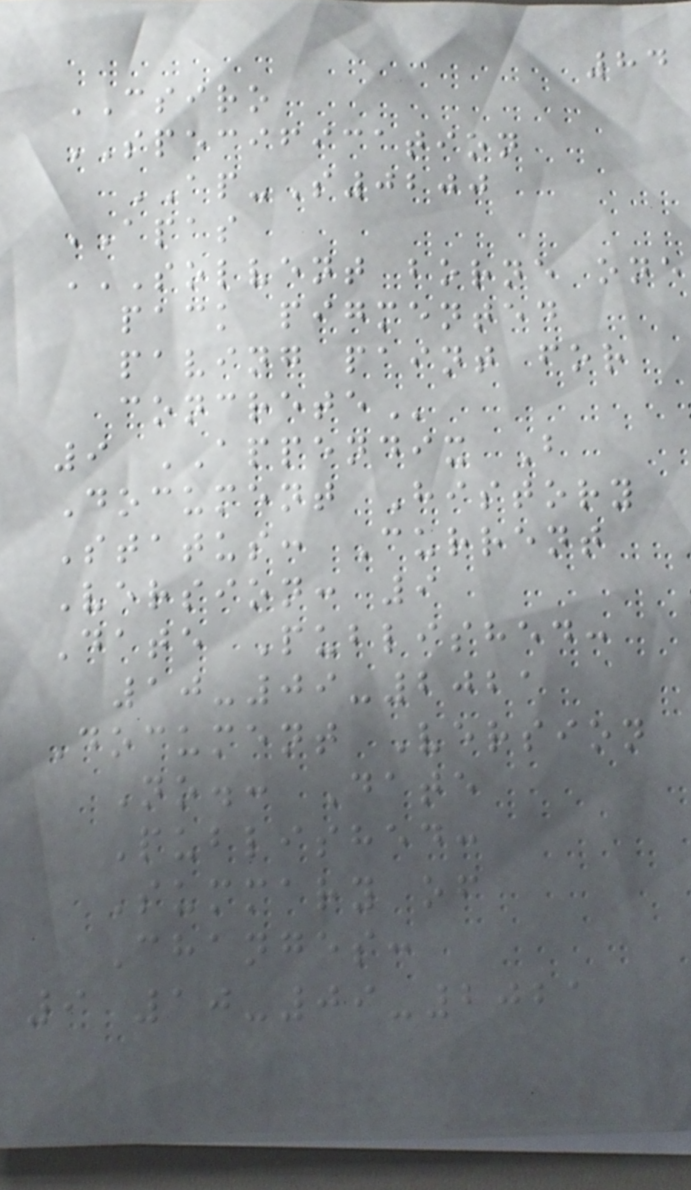84
CSIRO
SPECIFICATION
AP-S0200
APAS
SOLVENT BORNE ONE
PACK PIGMENTED
PAVING PAINT FOR
CONCRETE
9 APPENDIX B
Document History
Status: Current
Version: 9
Date Published:
10-09-2021
Document Version
No.: Date
Published:
Summary of
Changes:
9 10-09-2021
